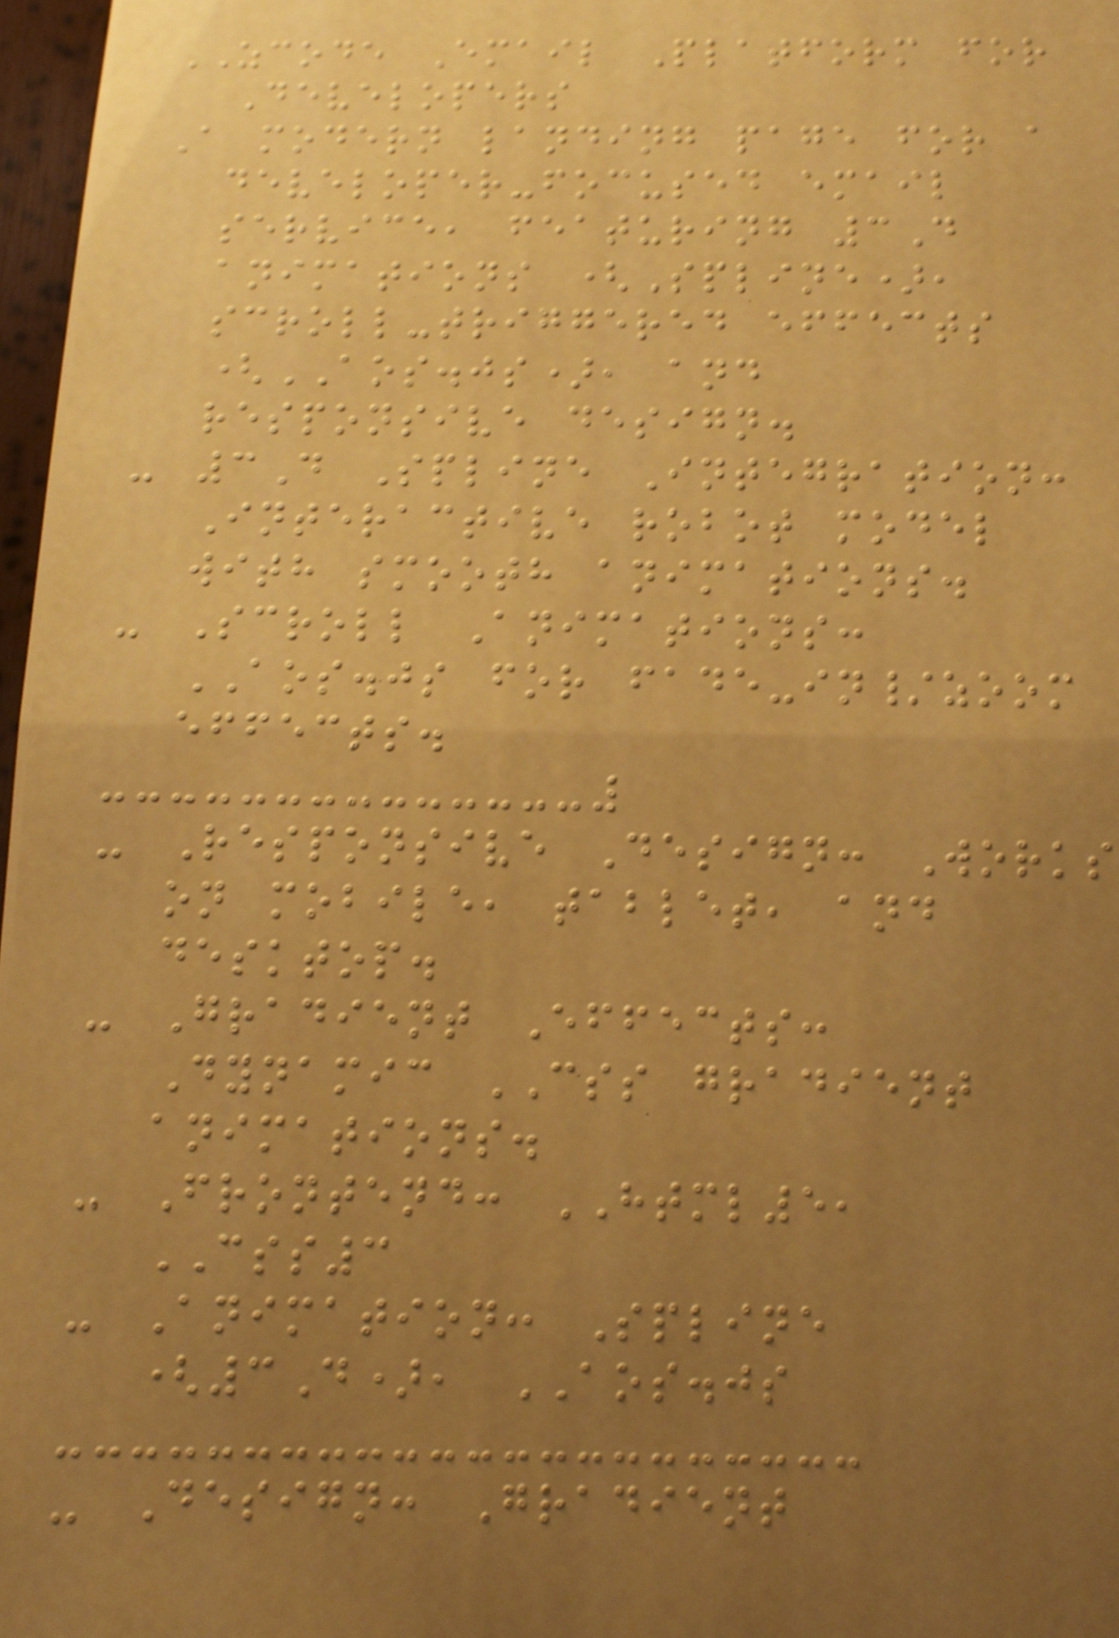ZCODE Email Platform for
Developers
A modern landing page for a
developer-focused email
service, featuring 3D
animations (Spline),
scroll-triggered effects
(AOS.js), and
responsive design.
- 3D Spline Integration:
Interactive robot model
with smooth animations.
- Scroll Animations:
AOS.js for fade-in/zoom
effects.
- Responsive Design: Works
on mobile, tablet, and
desktop.
- Gradient Effects:
Dynamic CSS gradient
animations.
- Frontend: HTML5,
CSS3
- Animation: Spline
(3D), AOS.js
- Design: Gradient
